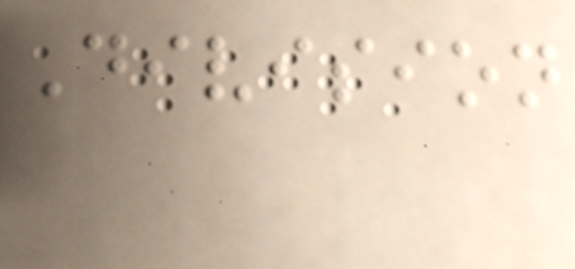Division
